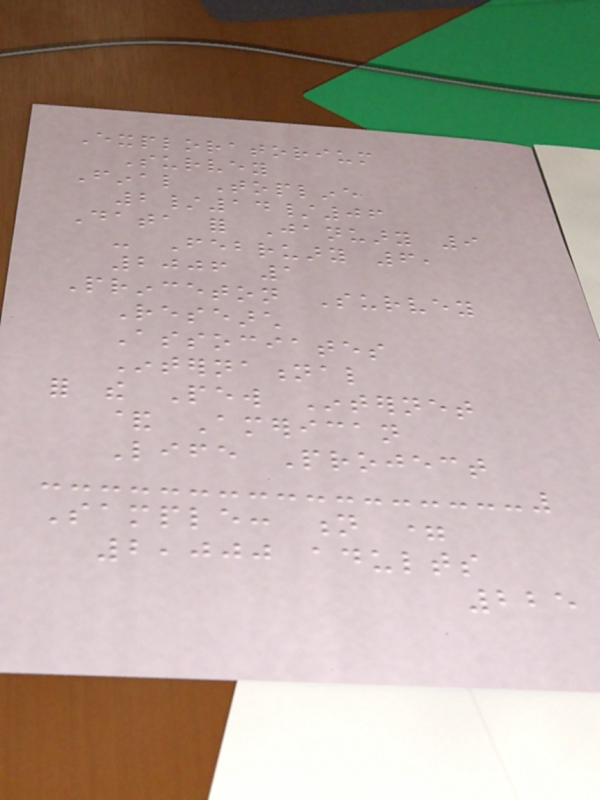Exploratorium
Survey
Final Topline
2/14/06
Data for January 9
- February 6,
2006 1
Princeton Survey
Research
Associates
International
for the Pew Internet
& American
Life Project
Sample: n =
2,000 adults
225
